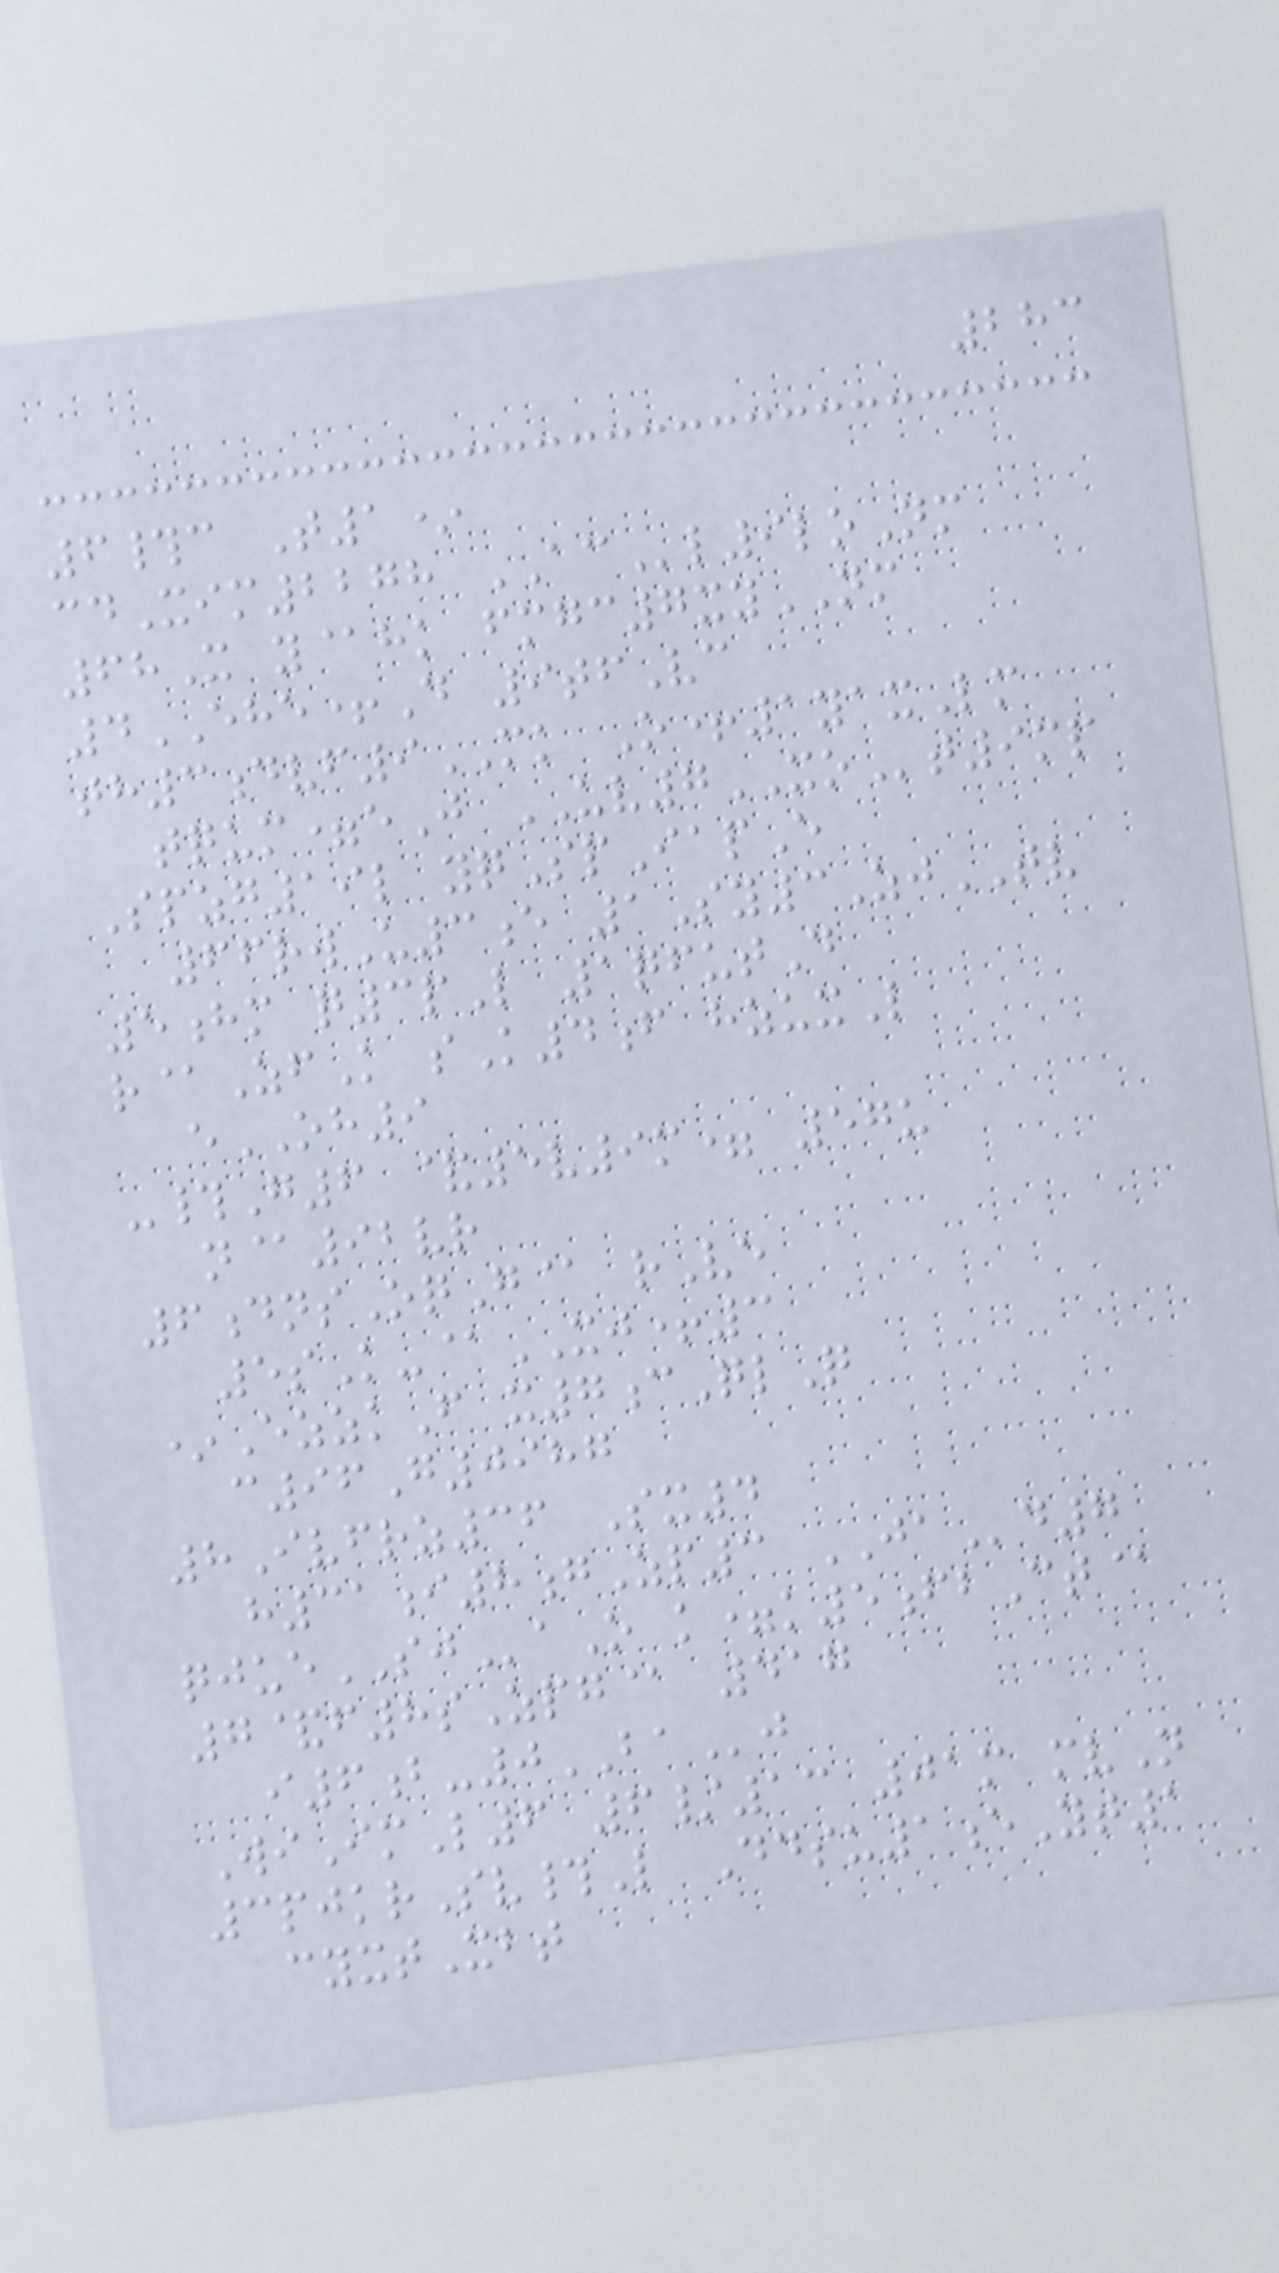283
6#c T1*
cdXim2278 ACl9loNm
68X y@hk fmgc7xyNM
4EHE+D 9tfVc
th3dvf9MK O+1yaxLm
tqum=eJ UV7XOt9mp
Spzg19l yqSpIapE
66rwU3e 1Sy3ZjTV
5hm q3pL 1qfutD
r@ZfK sK4f hzuxL
eOH9
-#G6 &5v9m= 57u
n@92vr
6dnsOqG@ rVe
5sK-@XJ+3
*EzzkF x7cQlQ
c96G0987
8Ivfrz36 Sx4
h31i8gZp3 JAd7
qjueSJaO k=k5fbCt@
7&f8sZpg@ 417
i6b-0BAj
WiImL6 6/13 01m mvN
3pjkrSv#L Ddsu1eYt1
cyxtXbt
